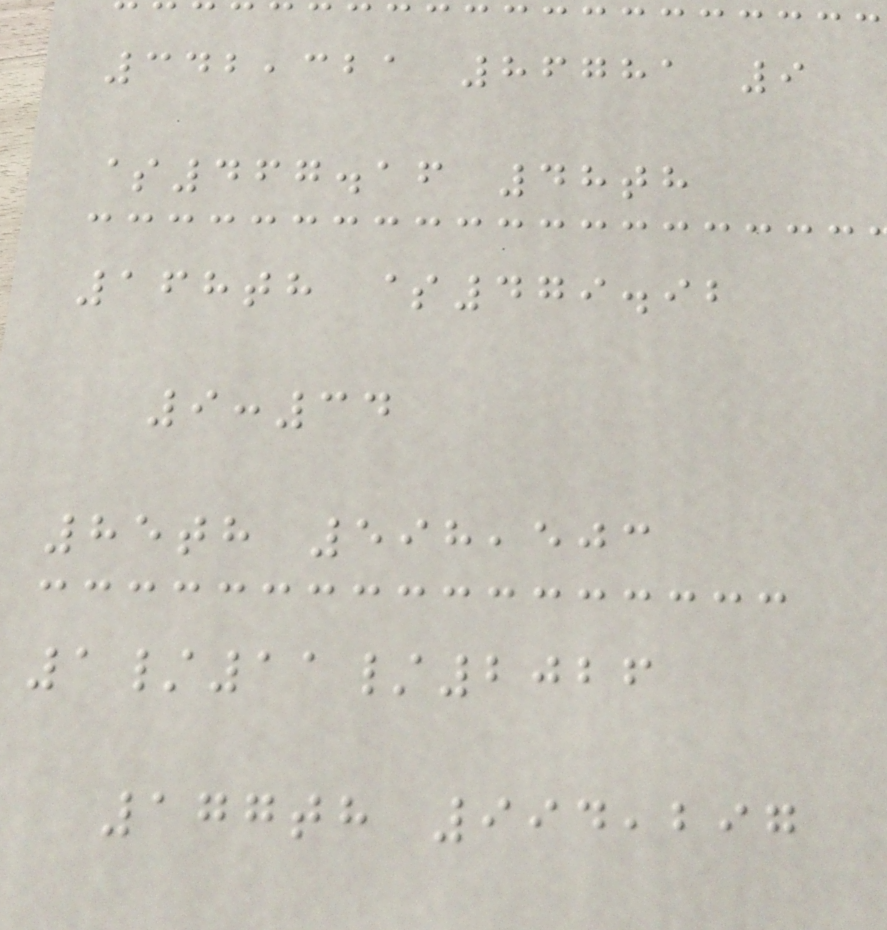342,321 86781 9
$467.16 48th
168th $479.92
9:34
85th 598,503
1/11/2026
177th 994,297
